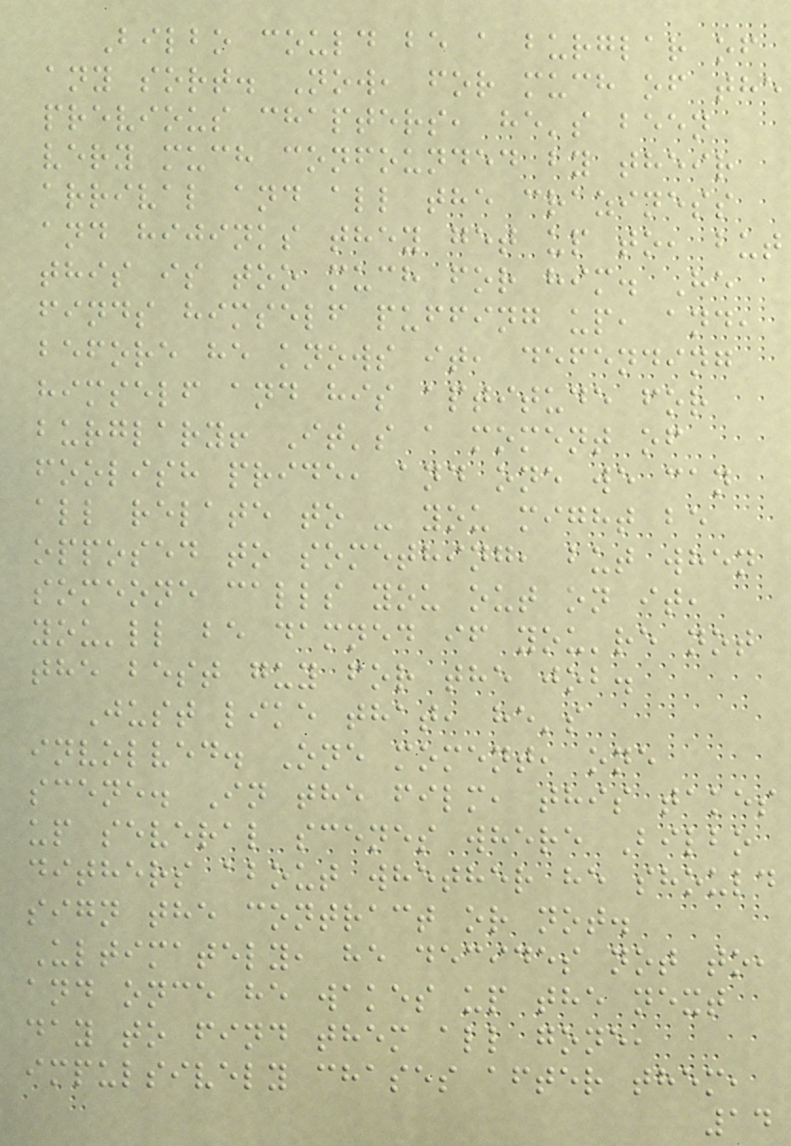Bilbo could be a burglar of
any sort. Now, for much of the
previous chapters, he's been
very much confounded by their
arrival and all the craziness
and hijinks they get up to, but
this is too much for him. He
finds himself puffing up, and,
before he knows it, defending
himself and his aptitude for
burglary! It's a moment of
foolish pride, and one we can
all relate to - you might be
opposed to something, but when
someone calls you out on it,
you'll be damned if you're not
the best guy for the job.
Just like that, he's
involved. One moment, one
scene. In the film, this takes
up several scenes where Bilbo
dithers about whether he should
sign the contract or not.
Ultimately, he decides not to,
and once he wakes up the next
day to find them all gone,
impulsively chases after them,
14
